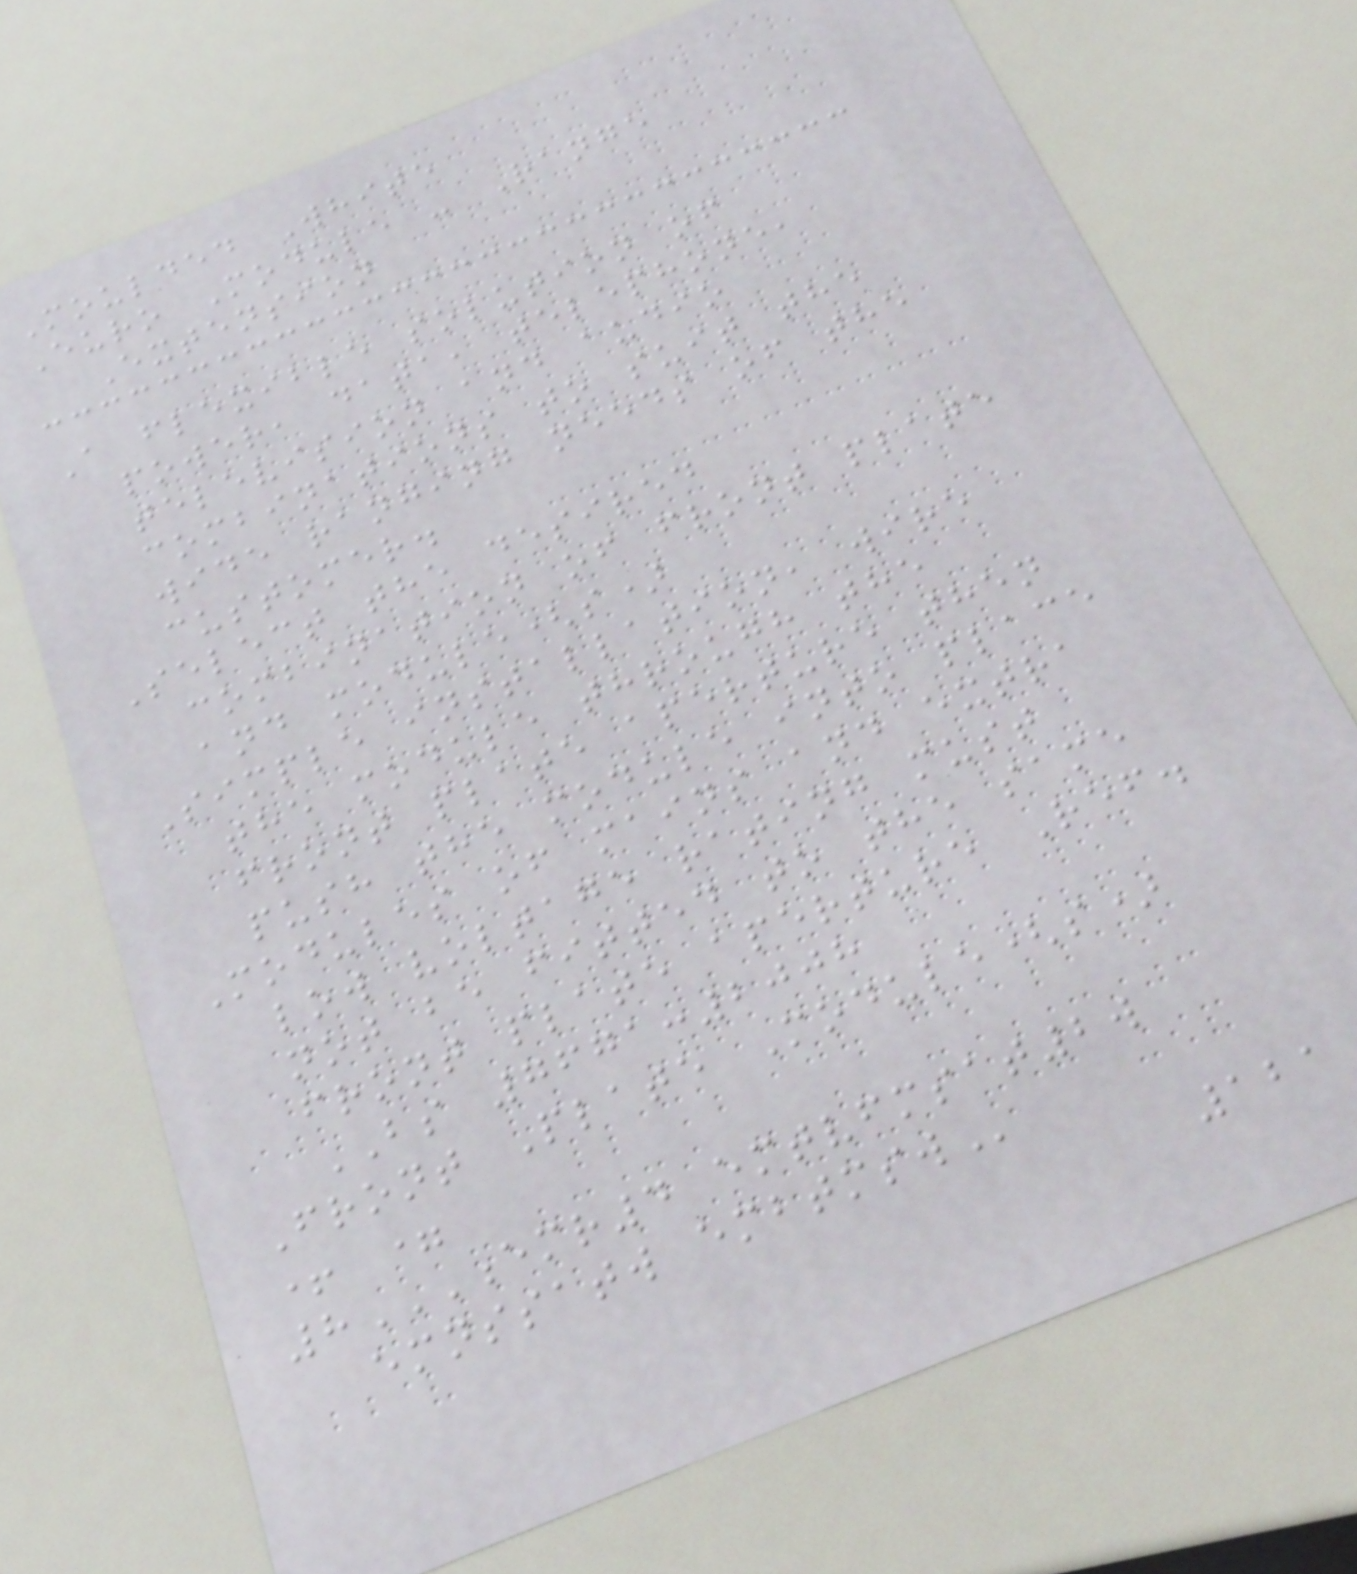Moulded White
Euro Module - Range
Extension
A flexible solution of
power, data, telephone,
television and audio
combinations to suit the
wide ranging needs of the
customer.
Select the desired
combination of front plate
and module(s)
Simple installation, wire
the module through the
front plate aperture then
push the module into place
Modules of mains and extra
low voltage rating must
not be fitted to the same
front plate aperture Ref.
BS 7671:2008
Front Plate Module(s)
+ =
8EMR4 EMTVFMSAT2W
EMNSSATW EMBTMSW
121
